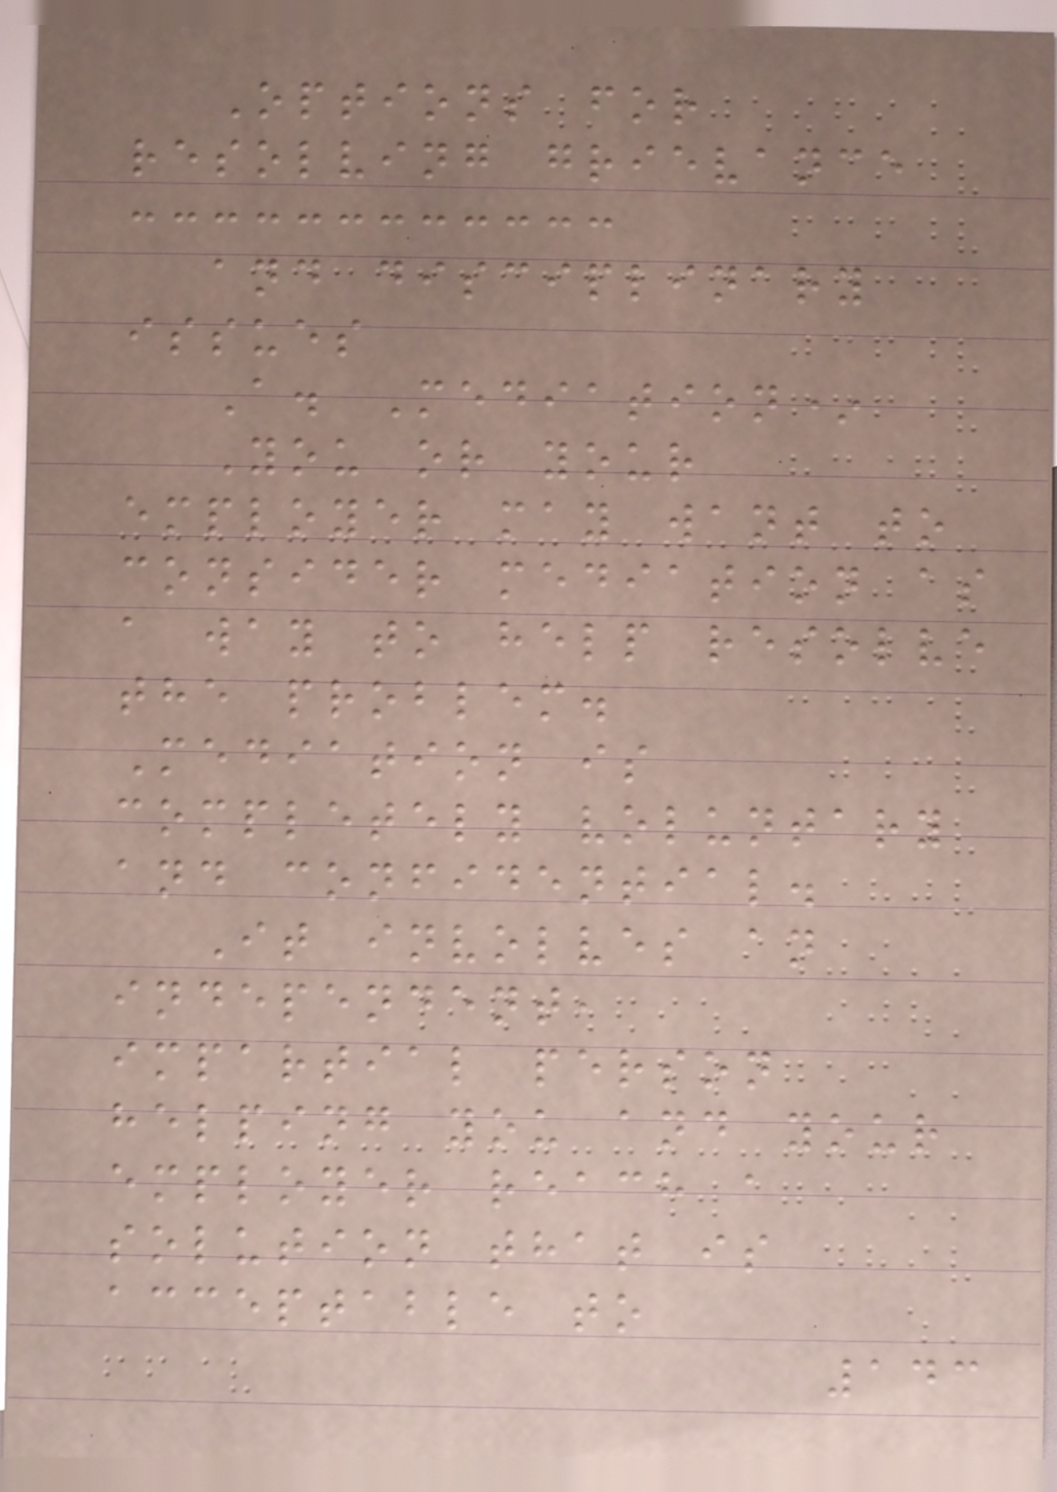Options for
resolving grievance
and disciplinary
issues
A. Mediation*
You or your
employer may want to
consider mediation as
a way to help resolve
the problem.
Mediation is
completely voluntary
and confidential.
It involves an
independent,
impartial person
helping you and your
employer reach a
solution that is
acceptable to
143
